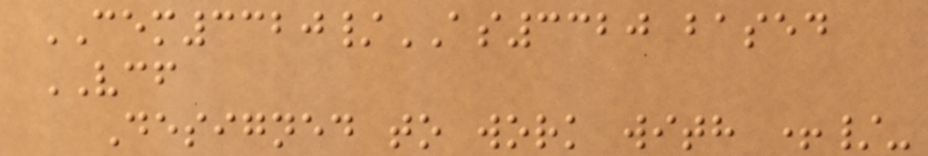CEM3320/AS3320 based
VCF
Designed to work with +/-
